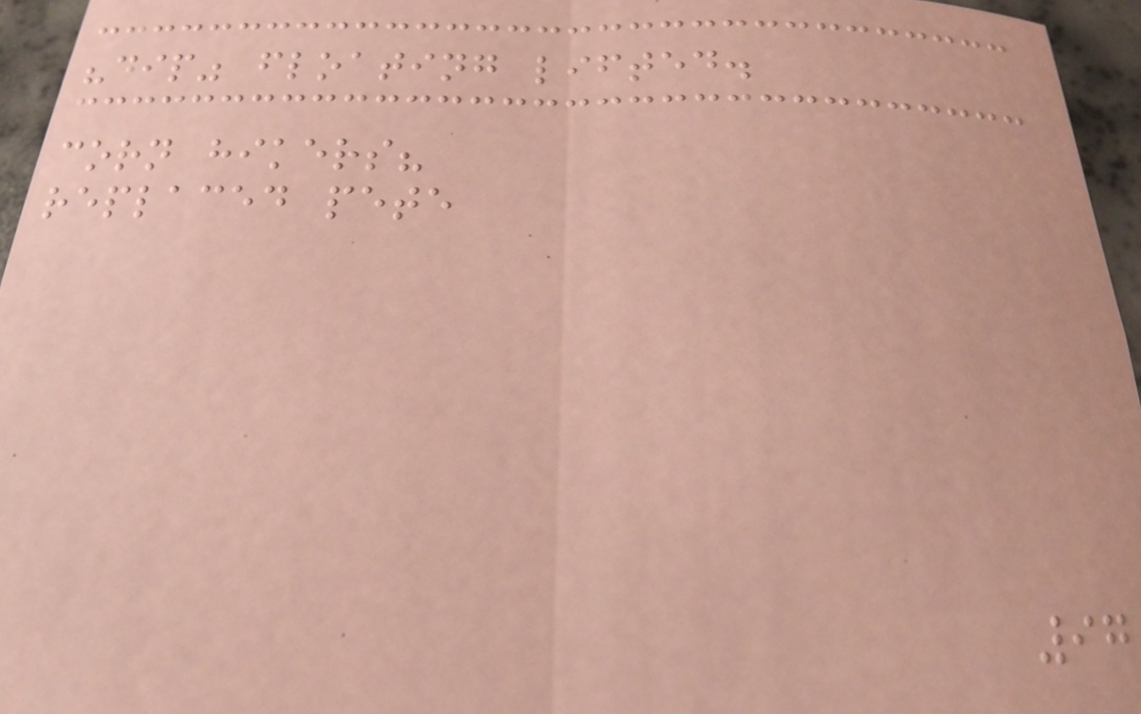"dip" floating lifted.
corn hikers?
replaced pete
97
